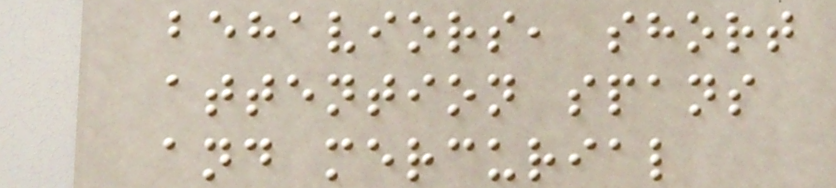behaviors, short
attention spans
and mercurial
